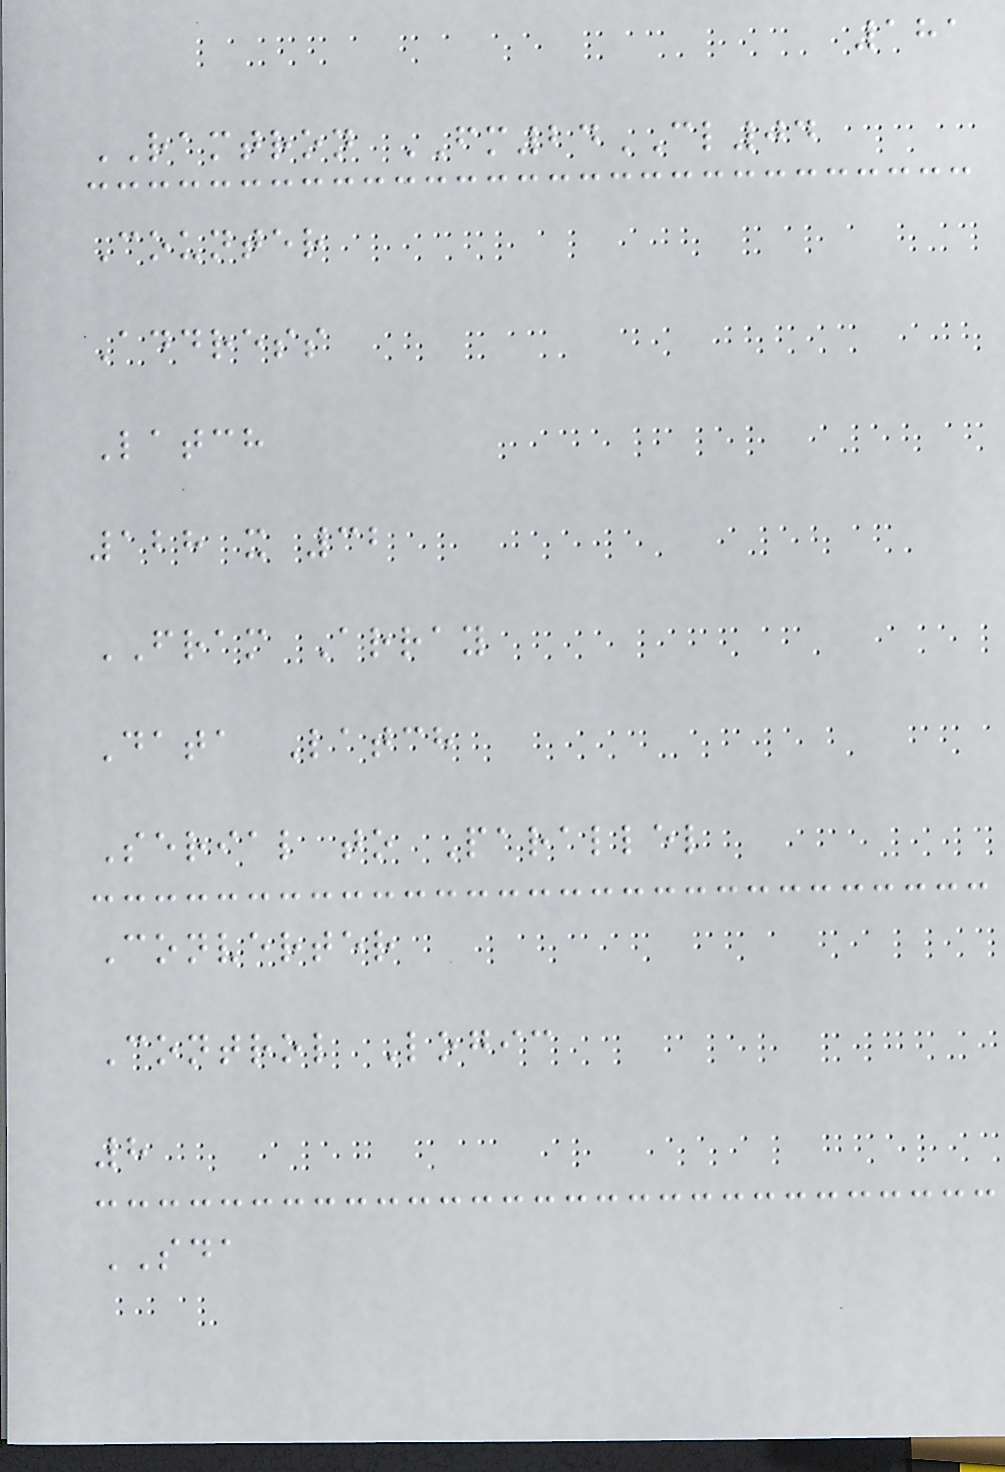181
RAMTRON FM24CL04
Counter
Address
Latch
128 x 32
FRAM Array
Data Latch
Serial to Parallel
Converter
Control Logic
8
SDA
